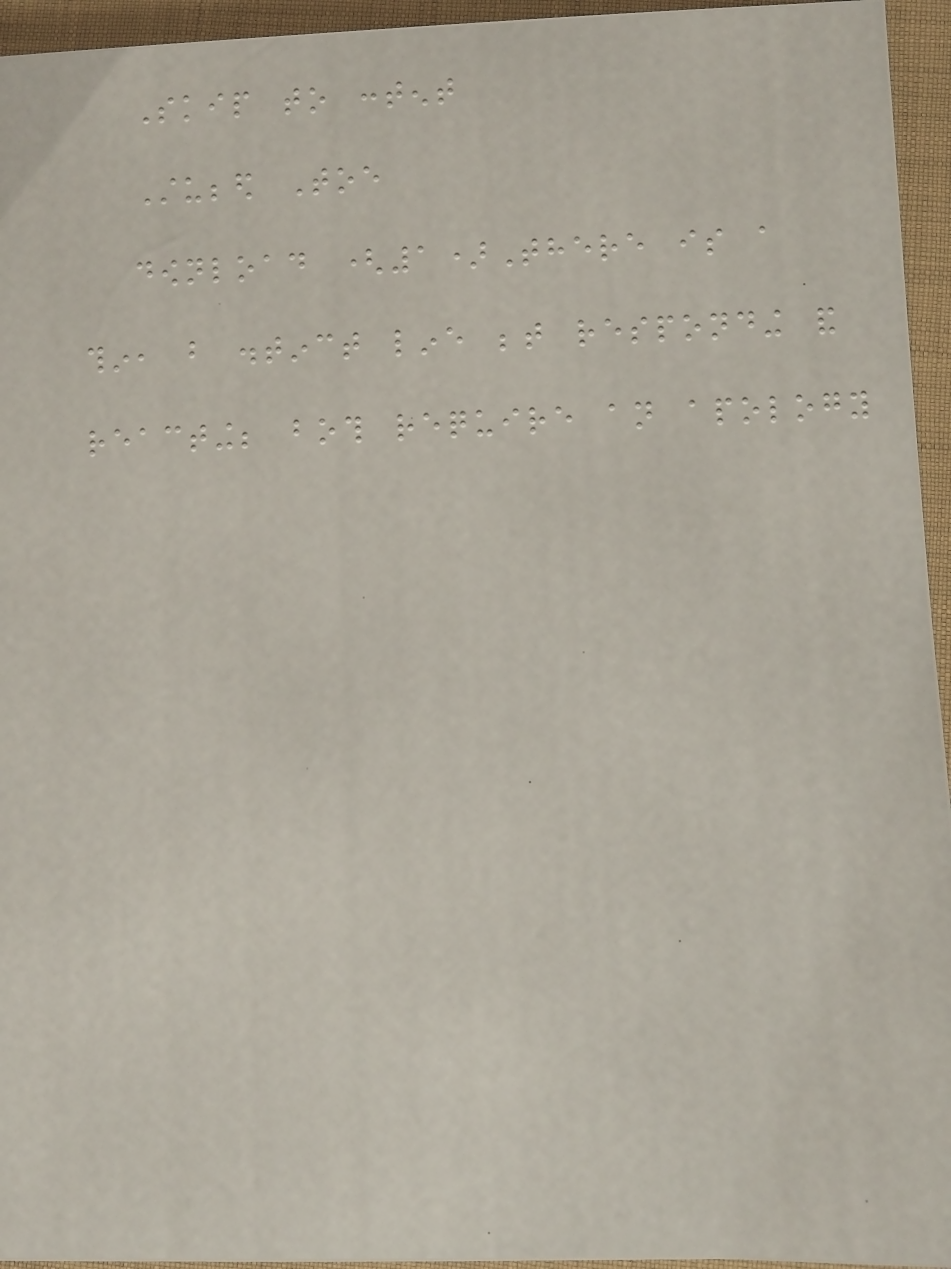Skip to content
Stubbed Toe
download (1)There is a
thin, but distinct line between responding and
reacting; both require an apology
